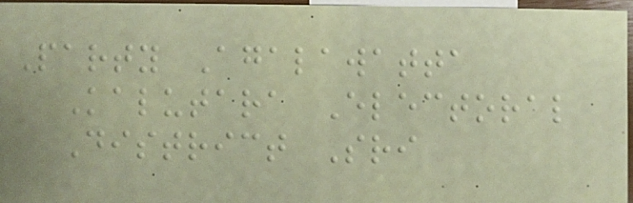Party Agalawatta
Kalutara Electoral
District Sri
